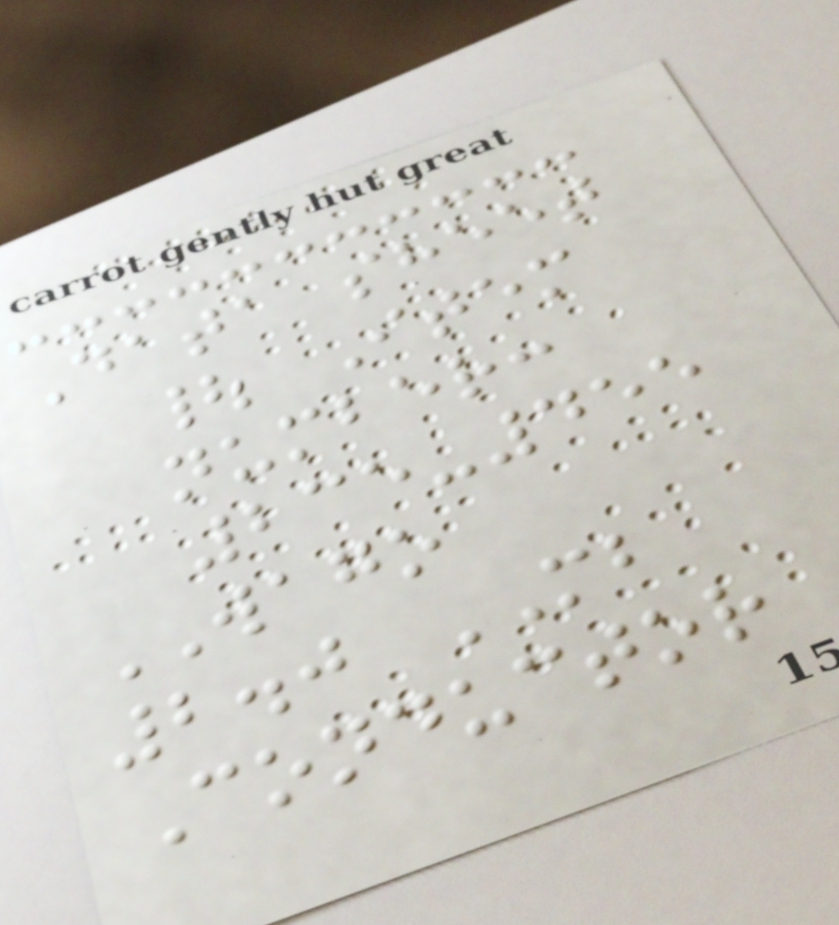Data sheet
| Item
number:
235-455
WAGO
2.0 MB
Conductor
